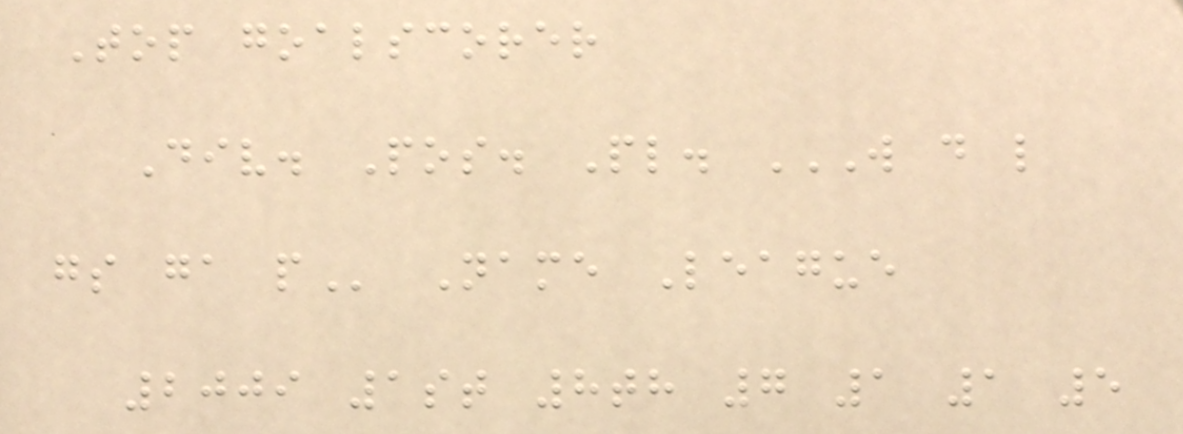Top goalscorer
Div. Pos. Pl. W D L
GS GA P Name League
2009 1st 8th 7 1 1 5
